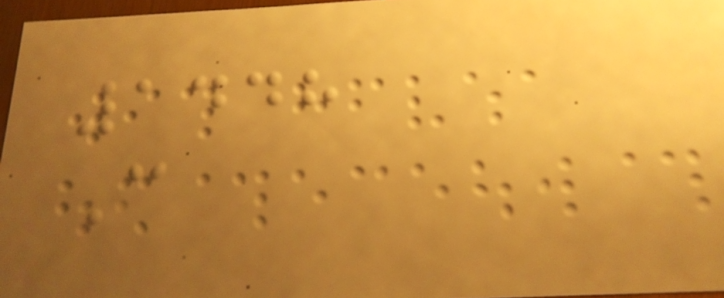1448
C
